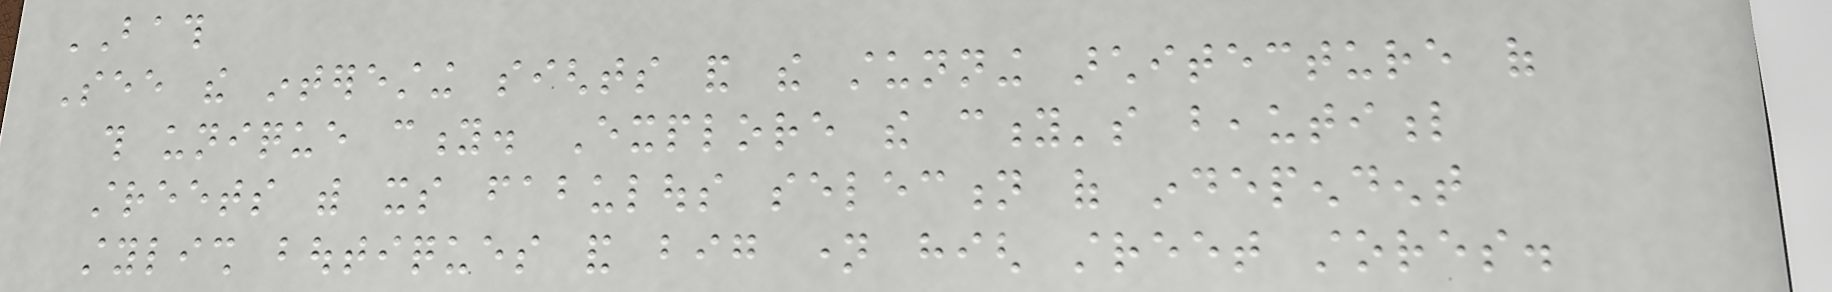BATH
See the interesting sights and the stunning architecture of
this unique city. Explore the city's beautiful
streets with its fabulous selection of independent
stylish boutiques and big name high street stores.
